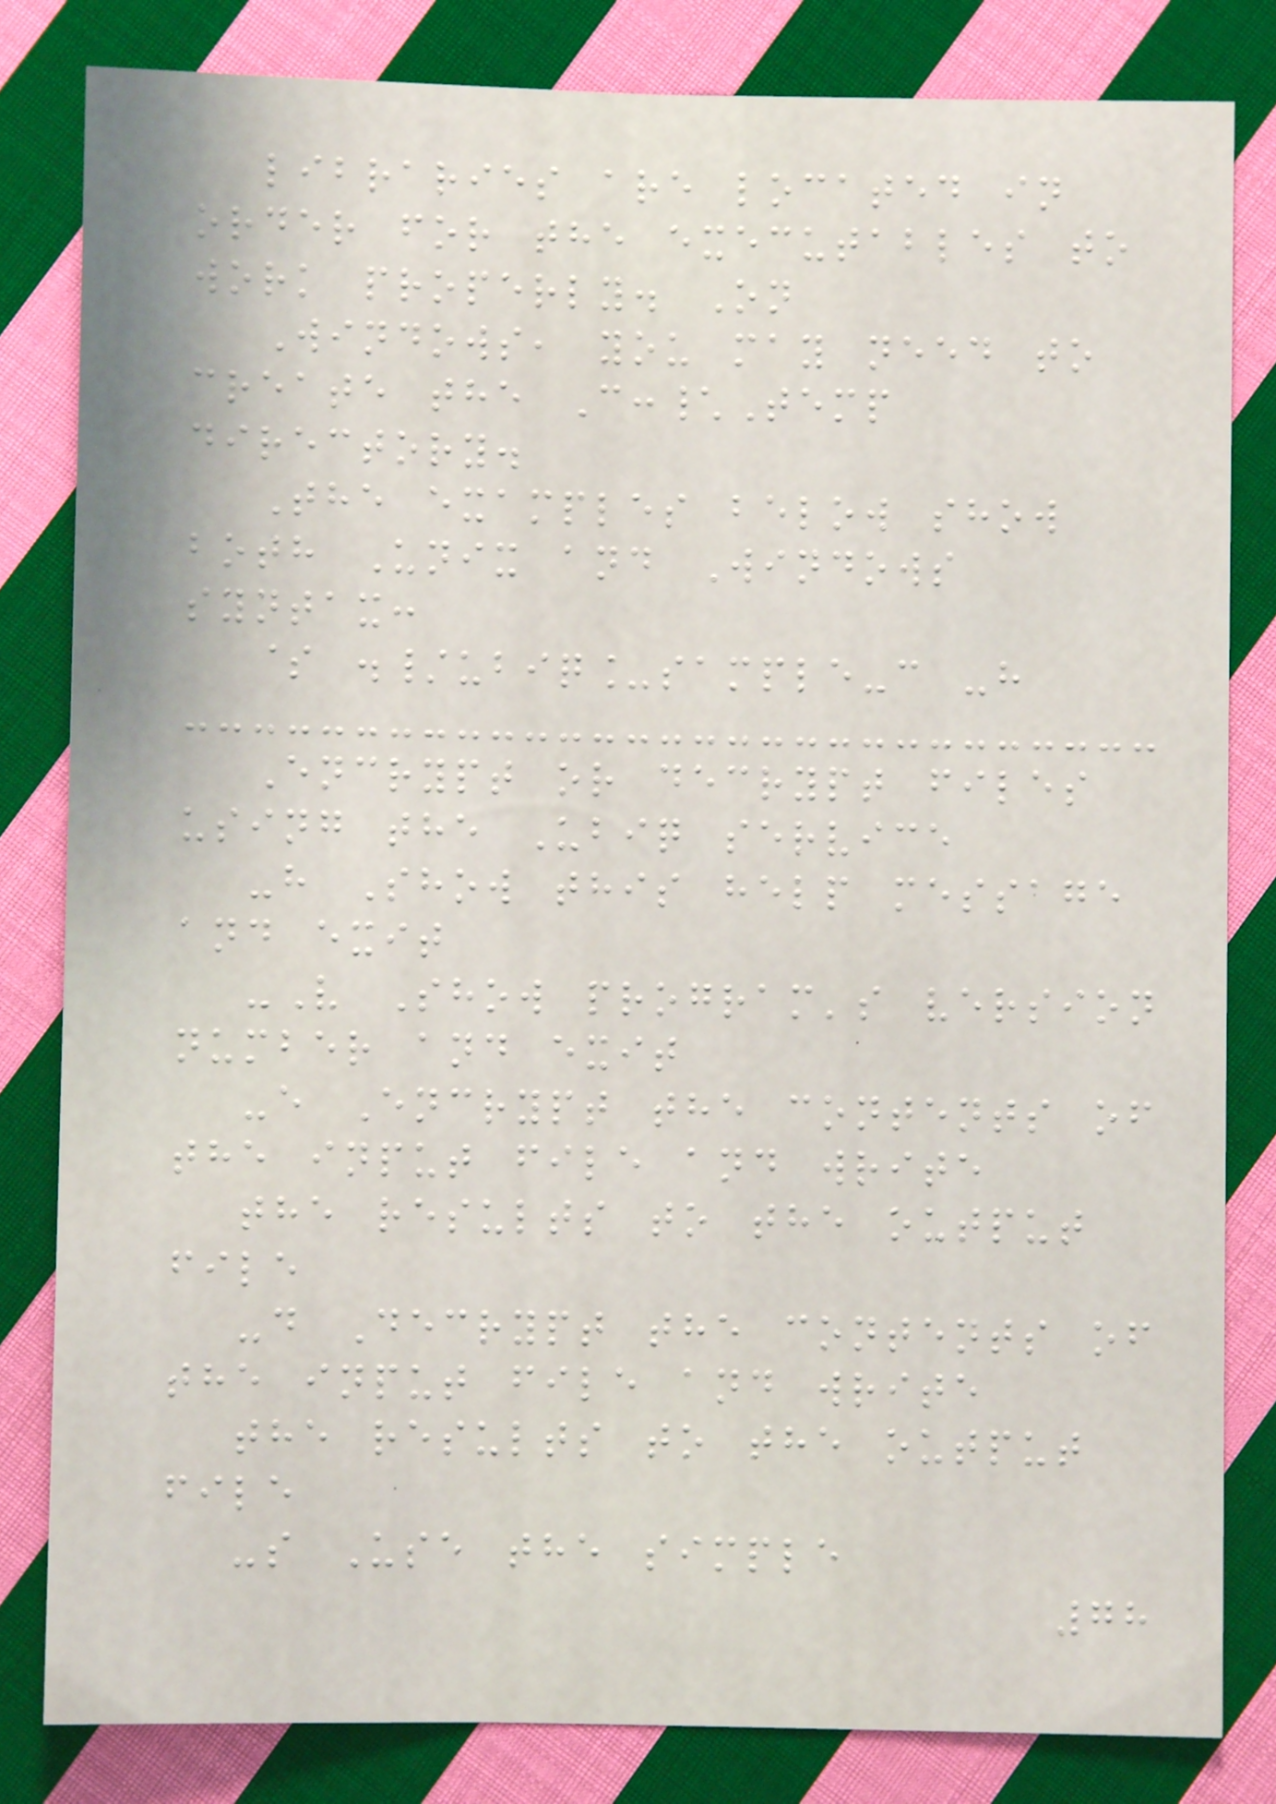libraries are located in
order for the executables to
work properly. On
Windows, you may need to
create the C:\Temp
directory.
The examples below show
both Unix and Windows
syntax:
$ ./ubiq_sample-c -h
Encrypt or decrypt files
using the Ubiq service
-h Show this help message
and exit
-V Show program's version
number and exit
-e Encrypt the contents of
the input file and write
the results to the output
file
-d Decrypt the contents of
the input file and write
the results to the output
file
-s Use the simple
78
